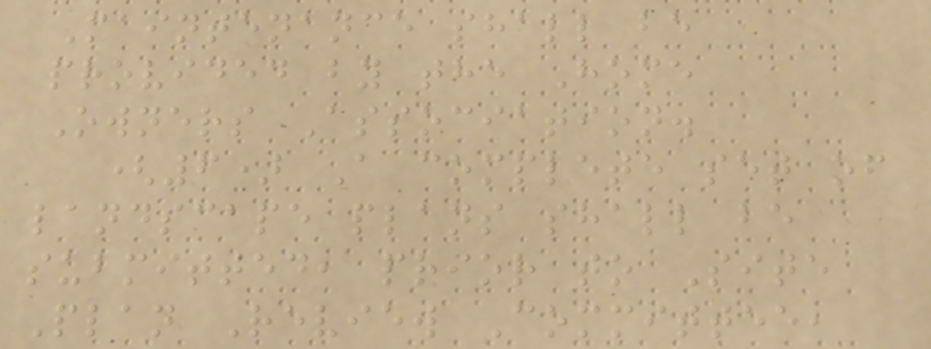Maintenance shall be
provided by the Home
Owners Association.
(6) A complete set of
landscape plans shall be
submitted, prior to Site
Plan Review Committee,
